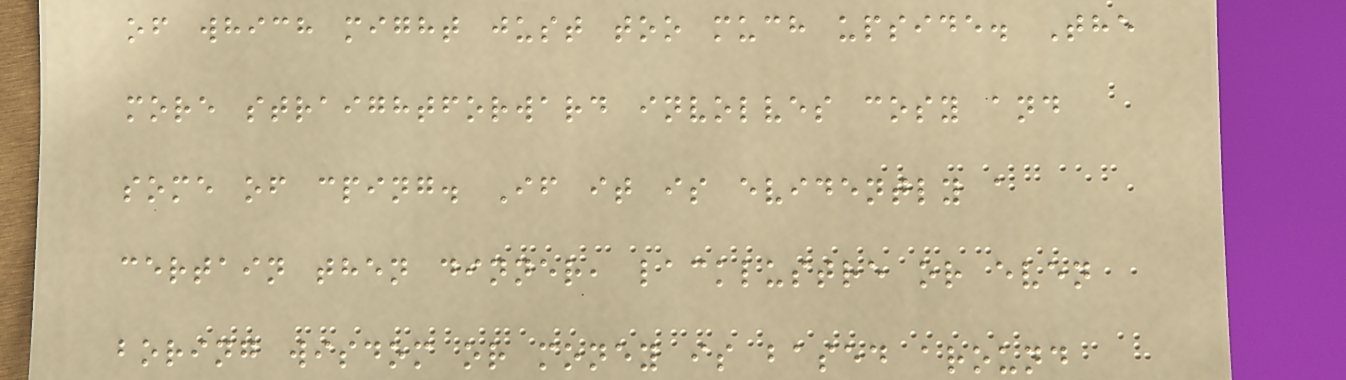of which might just too much upside. The
more straightforward involves cosy and
some of cping. If it is evidently a
certain then dinner, lacklustre or even
boring wisdom or money is based around
